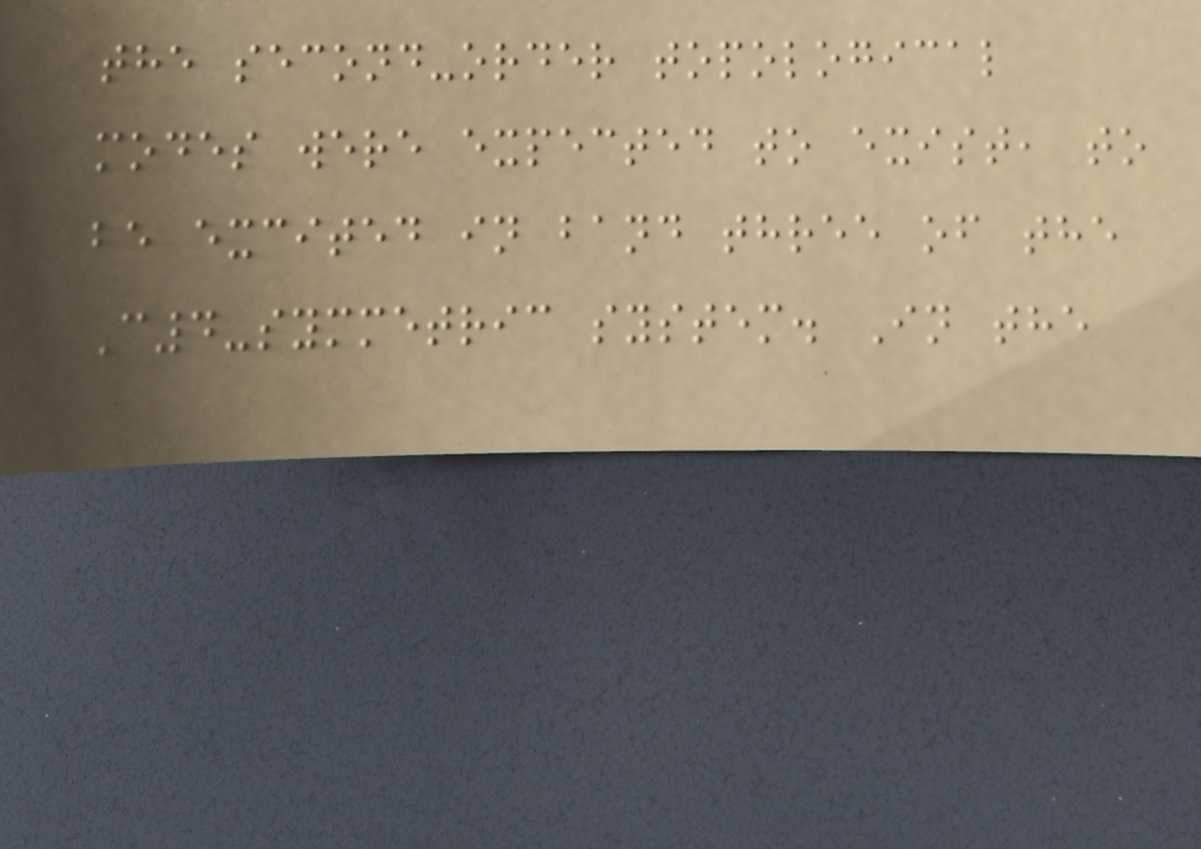the second-order topological
modes were expected to exist, to
be excited in band three of the
C4-symmetric system. In the
